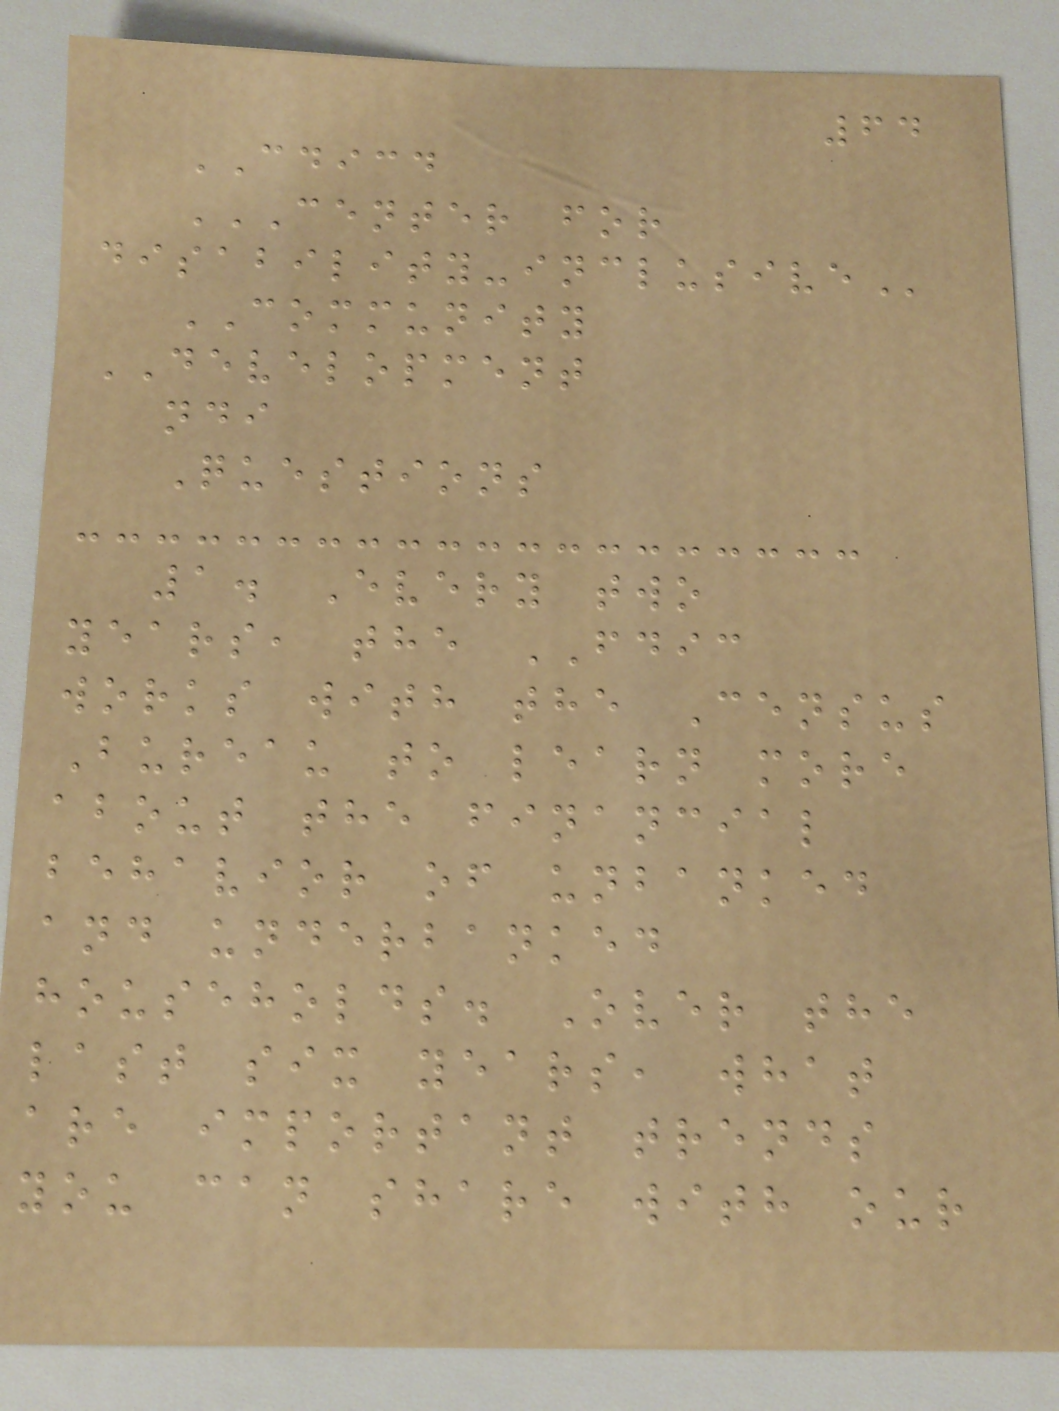64
CDICD
CENTER FOR
DISABILITY-INCLUSIVE
COMMUNITY
DEVELOPMENT
ndi
Questions
1. Every two
years, the FDIC
works with the Census
Bureau to learn more
about the financial
behavior of unbanked
and underbanked
households. Over the
last six years, what
are important trends
you can share with our
